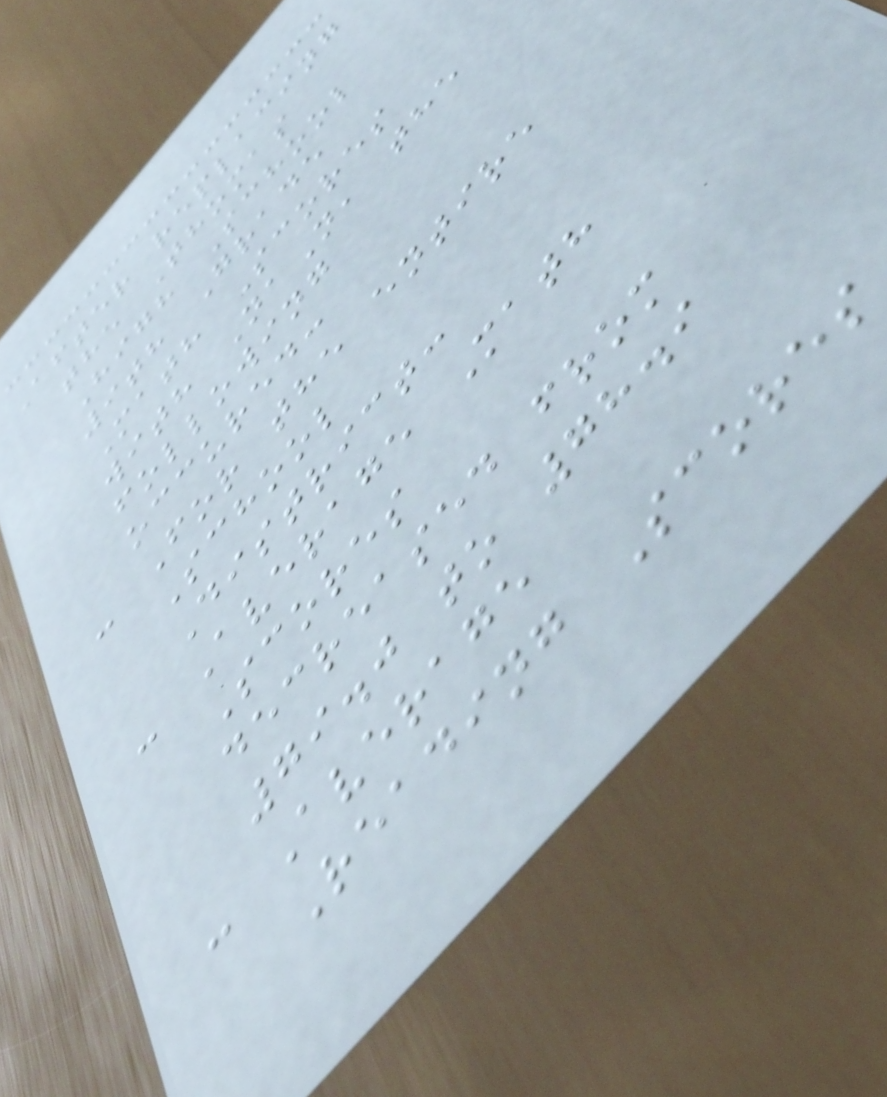After replacing
the Thomas
High School
9th Grade
Math Scores
with NaN, the
following
occured:
- For the entire
School
District:
- Average Math
Scores
decreased from
79.0 to 78.9
- Average
Reading Scores
